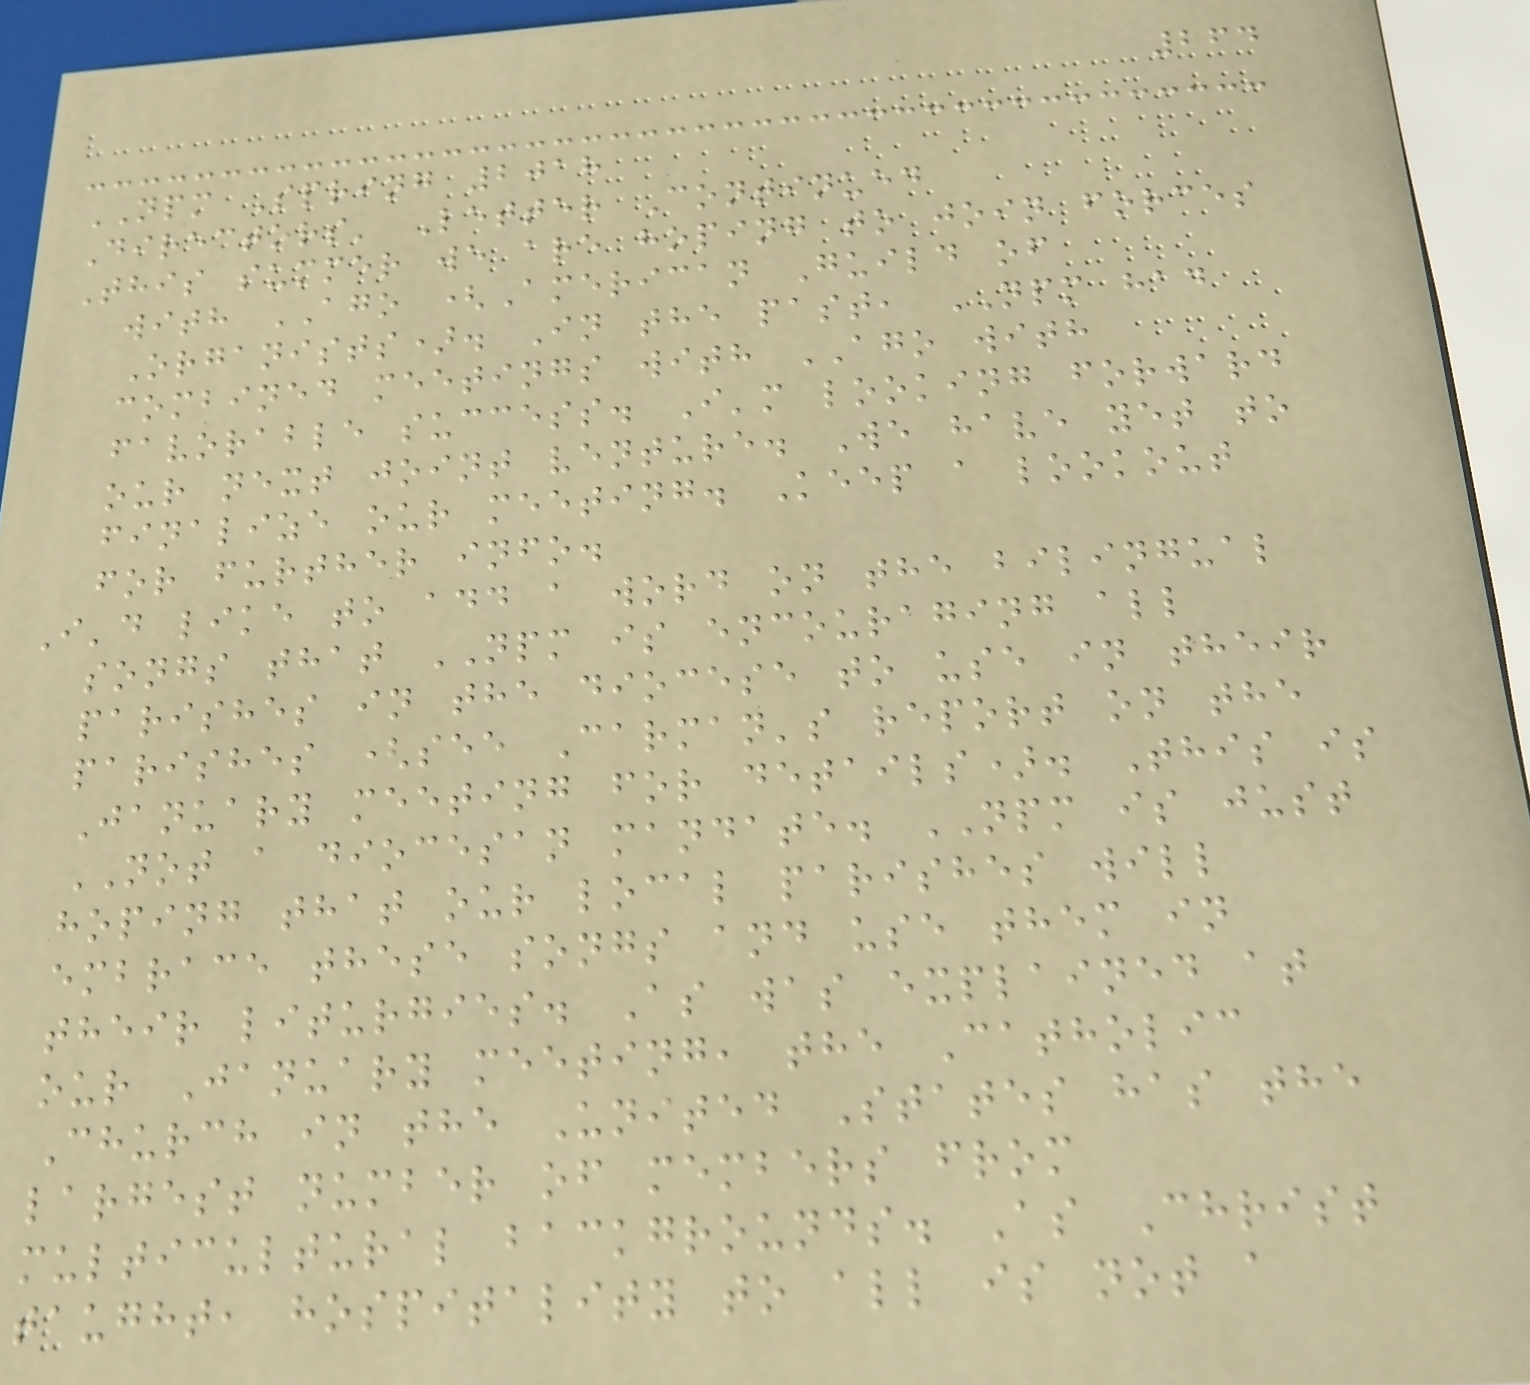264
NPM Spring 2018
Directors' Letter Continued
This summer we are hoping to join forces
with AGO (American Guild of
Organists). In the past, NPM had
combined meetings with AGO with
favorable success. I'm looking forward
our next joint venture. We have yet to
finalize our meeting. Keep a lookout
for further info.
I'd like to add a word on the bilingual
songs that NPM is encouraging all
parishes in the diocese to use in their
parishes (see Carman's report on the
January meeting for details). This is
NOT a diocesan mandate. NPM is just
hoping that our local parishes will
embrace these songs and use them in
their liturgies. As was explained at
our January meeting, the Catholic
Church in the United States has the
largest number of members from
multicultural backgrounds. As Christ
taught, hospitality to all is not a
